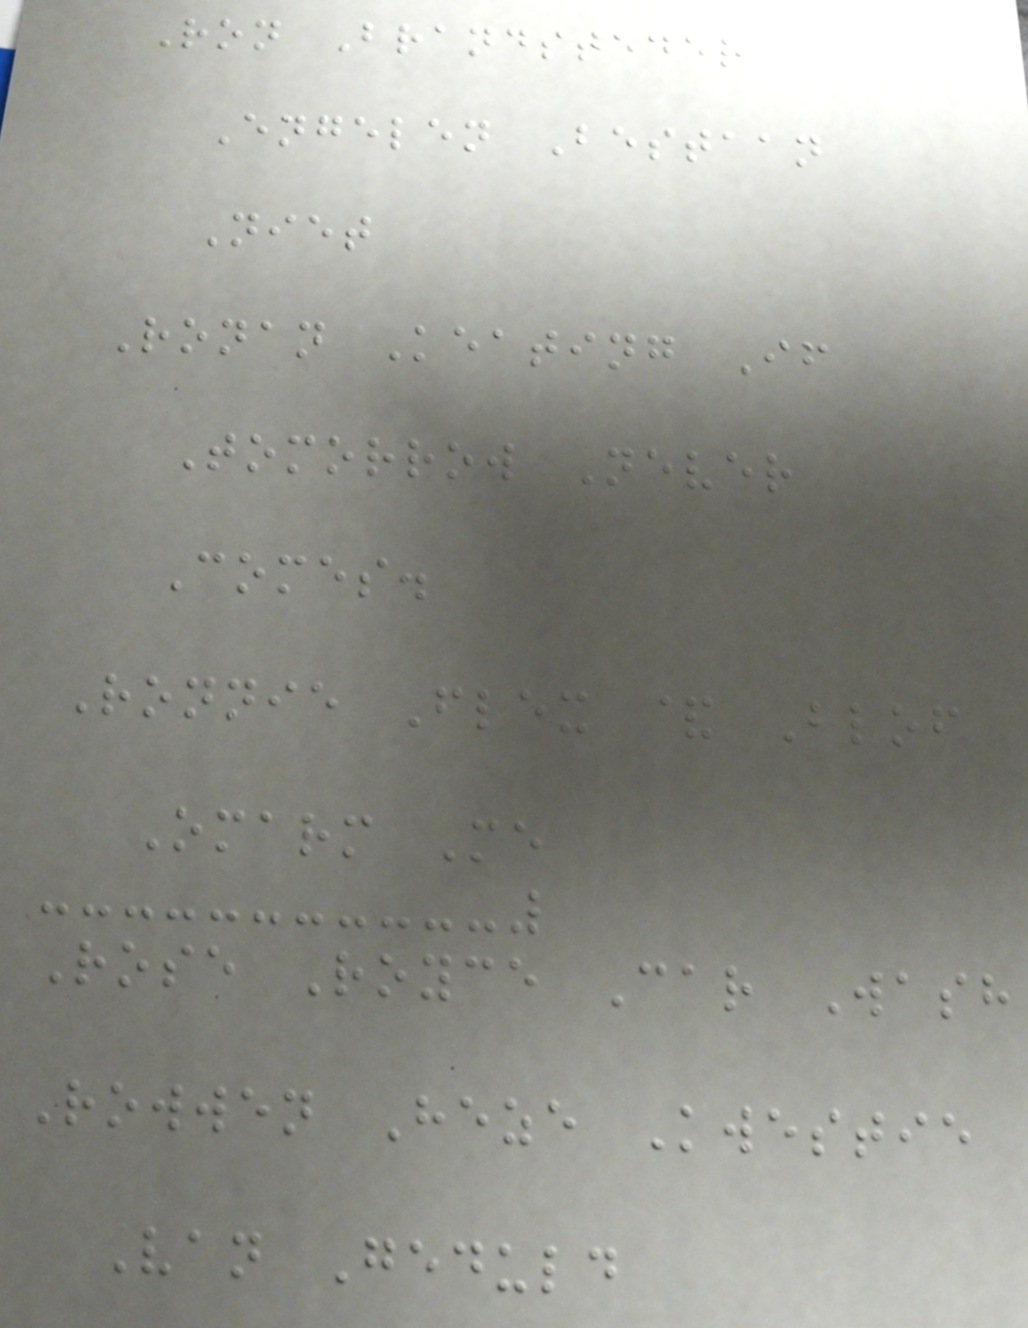Ron Brandsteder
Engelen Bestaan
Niet
Ronan Keating If
Tomorrow Never
Comes.
Ronnie Flex & Blof
Omarm Me
Rose Royce Car Wash
Rowwen Heze Kwestie
Van Geduld
